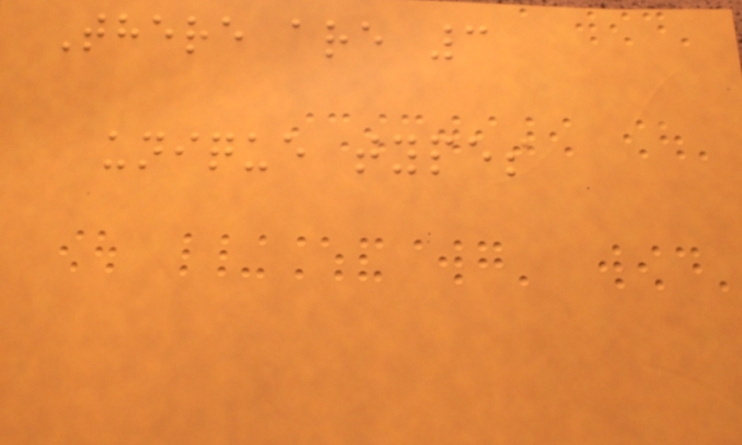There are 3
unique types
